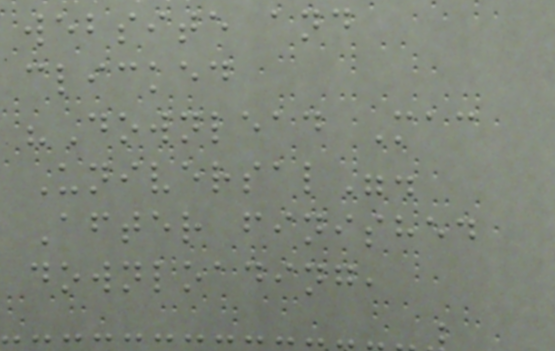website and
clicked
"Downlead Mac
Universal".
After finished
downloading,
